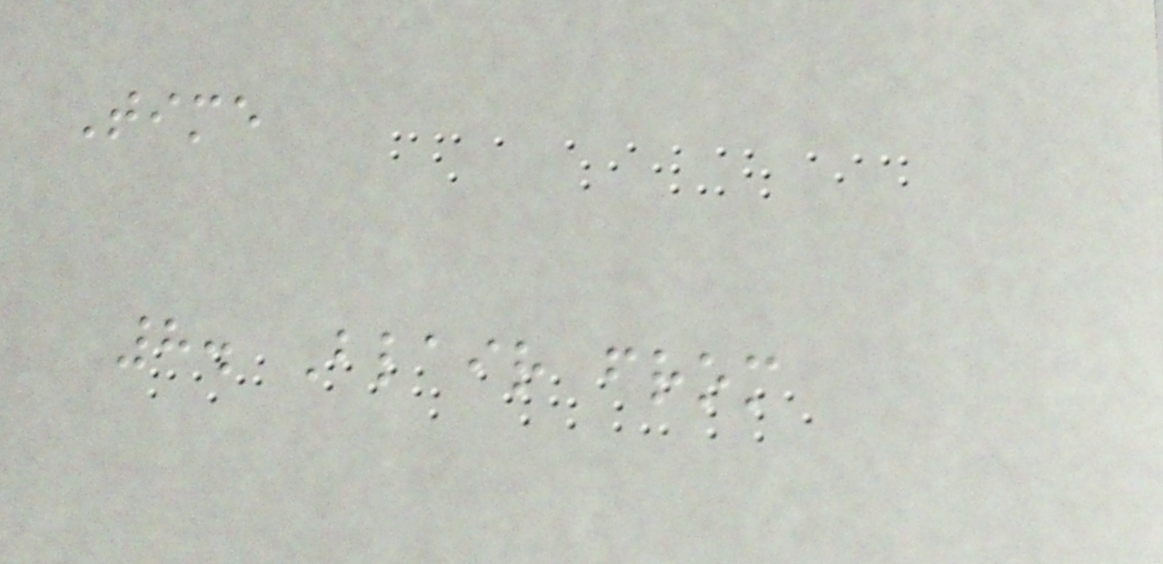Time
8. Blair from
